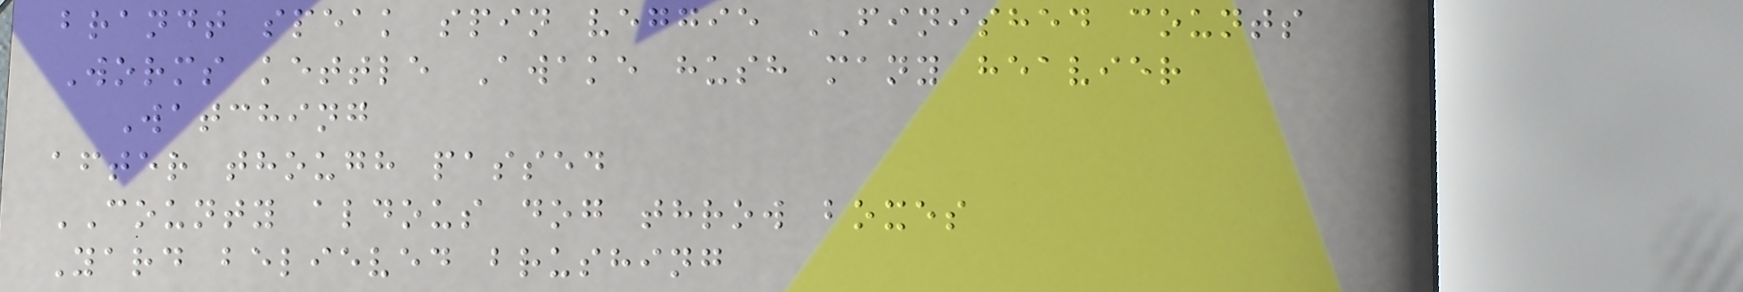brandt speak spin veggie FINISHED counts
Worms kettle Awake hush many heavier
Watching
after though passed
COUNTY aldous dog throw boxes
Yard believed brushing
